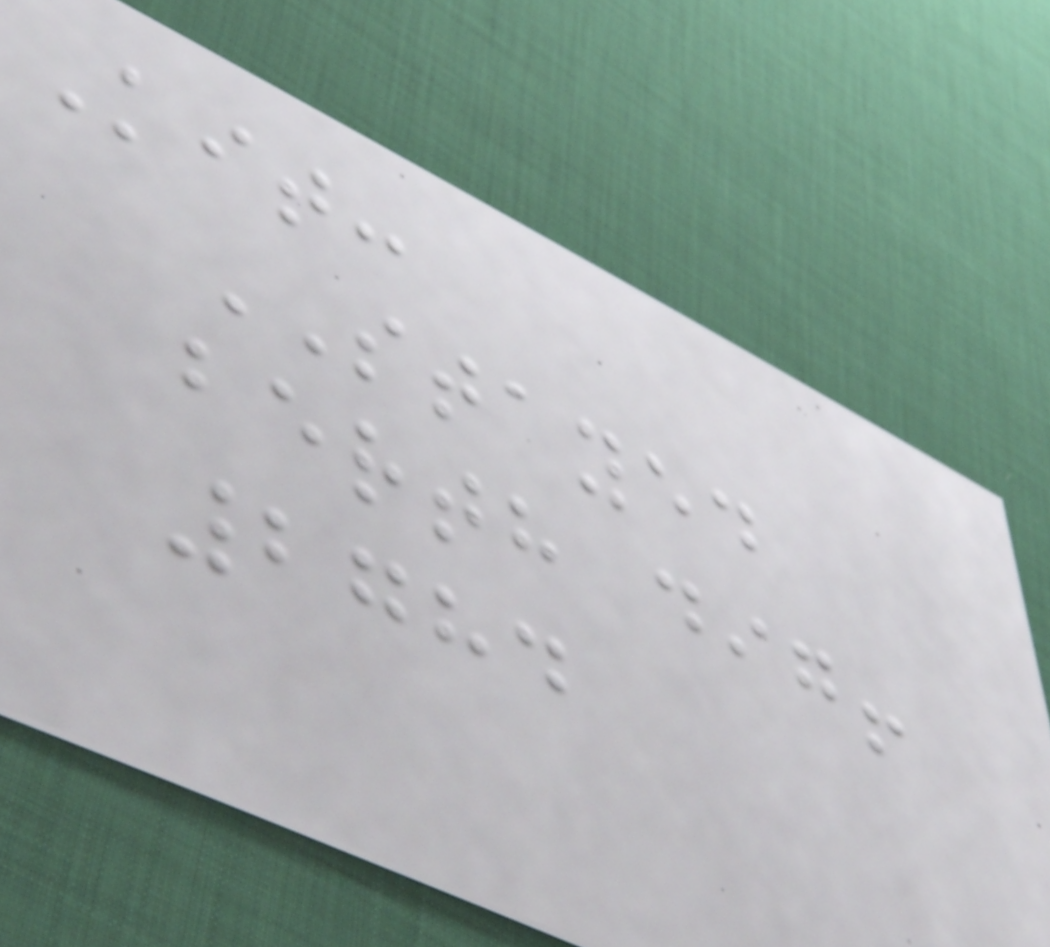Kit:
STAYED
berth dig!
2784
